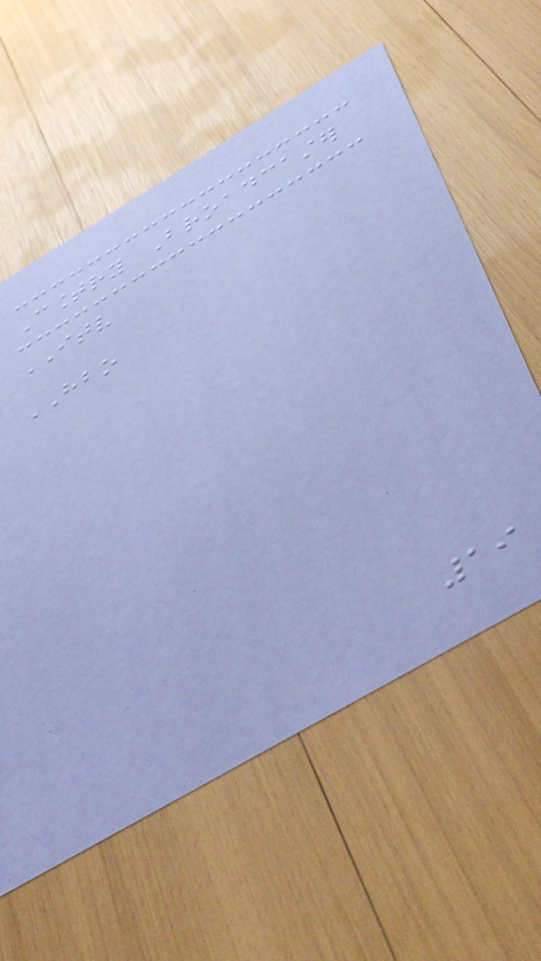Country Broadcaster
ITV
HBO
19
